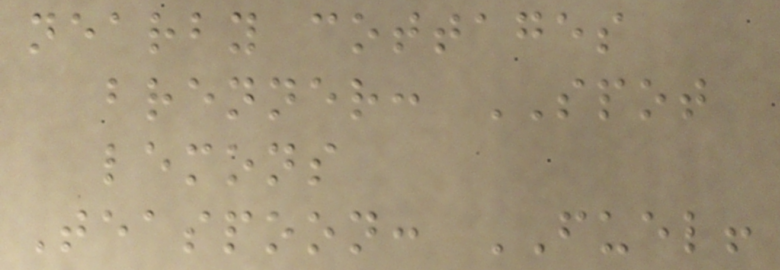nearby cottages
brenner: SPOT
lemons
Teaspoon: FUEL!
